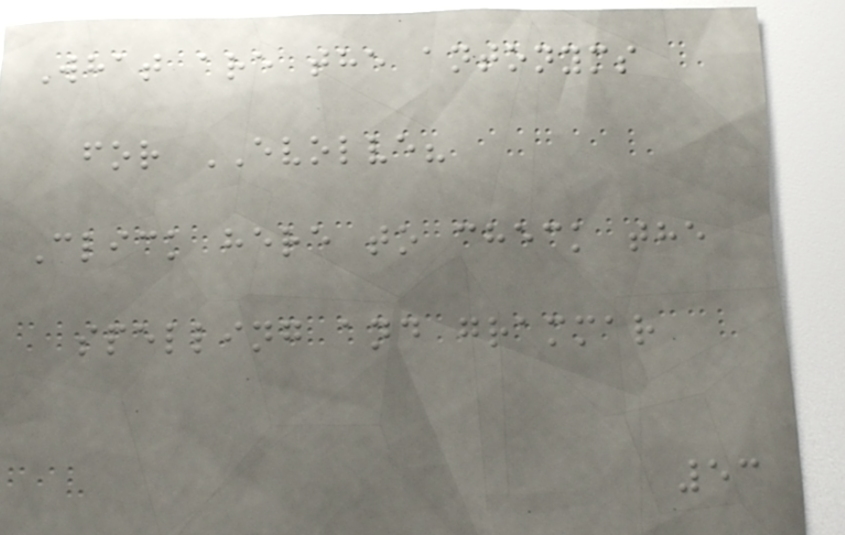What are the antonyms
for EVOLVE?
Click here to check the
spelling and grammar
53
